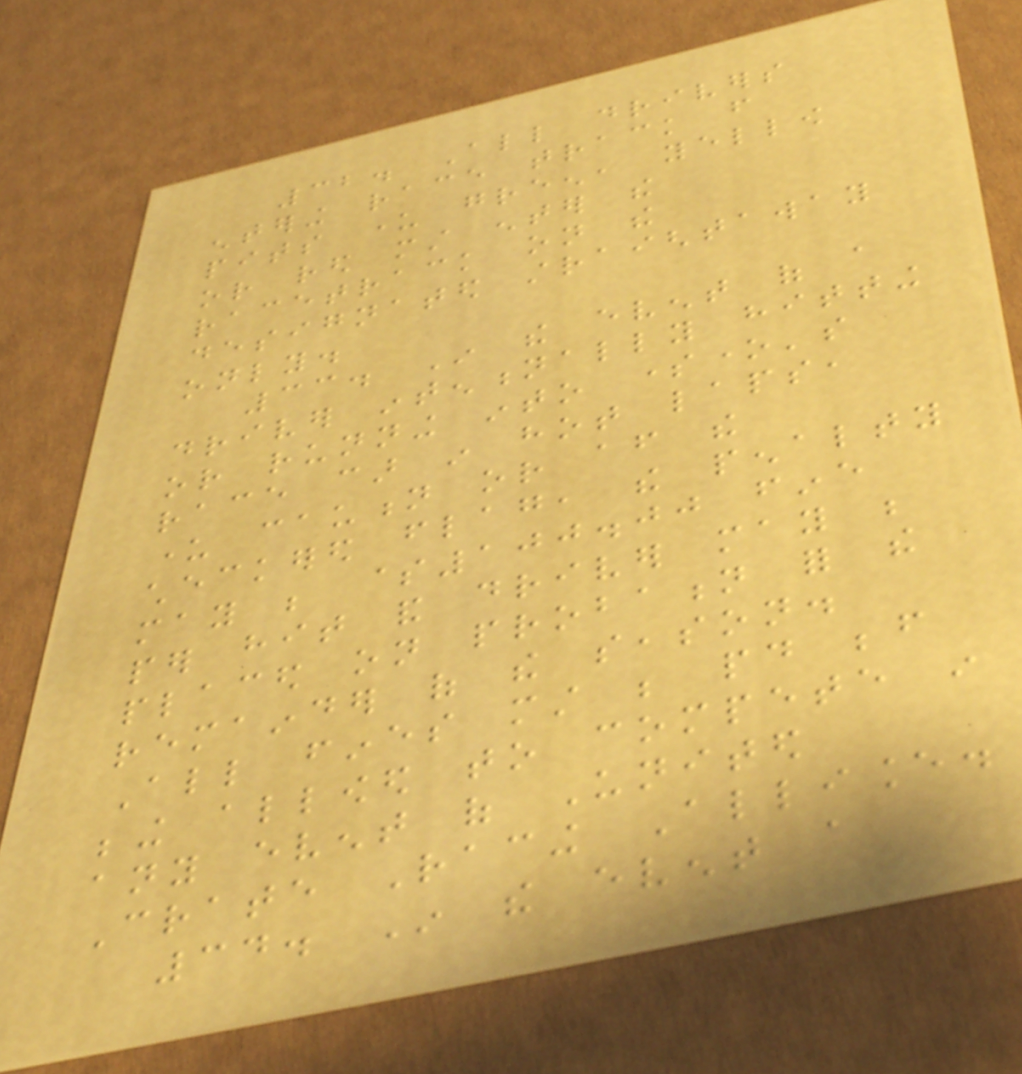32. All drivers
entering race track from
pits under green, yellow
or red must enter the
racetrack on the
designated straightaway
only.
33. In the event of a
driver intentionally hitting
or running into someone's
race car in hot laps,
under caution or after the
checkered flag, the penalty
may be $100.00 fine
per hit and driver may be
placed on probation for the
remainder of the season.
All fines must be paid before
being allowed to compete in
any event of United
Crate Racing Alliance.
34. In the event a
